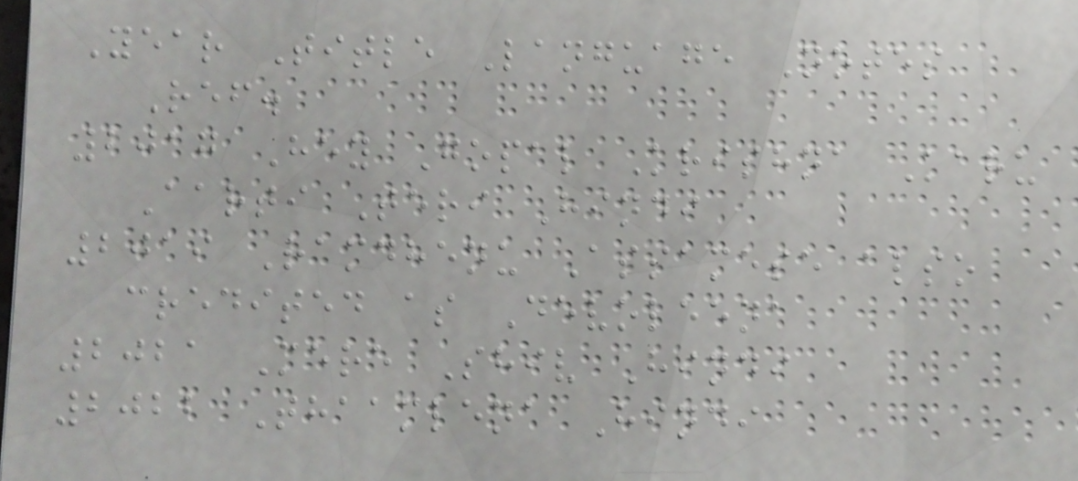Year Title Language Notes
Ref.
2017 Hey Gopal Krishna Karu
Aarti Teri Hindi
2019 Ramdhenu Assamese also
credited as Devoleena
2021 Mere Shiv Hindi
2022 Thaamlena Hindi
